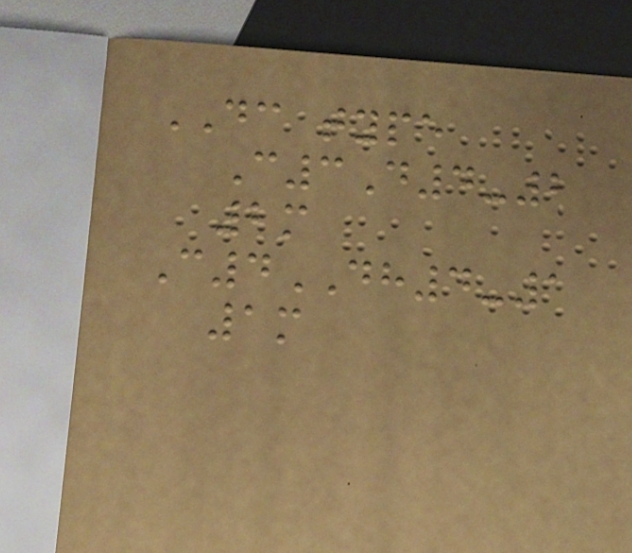DC type
C3D4-2
2m
C4DH4-1
1m
